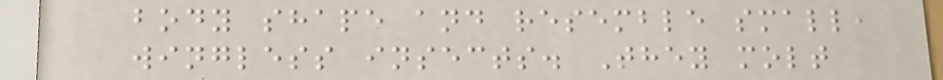body shape and resemble small,
wingless insects. They molt
